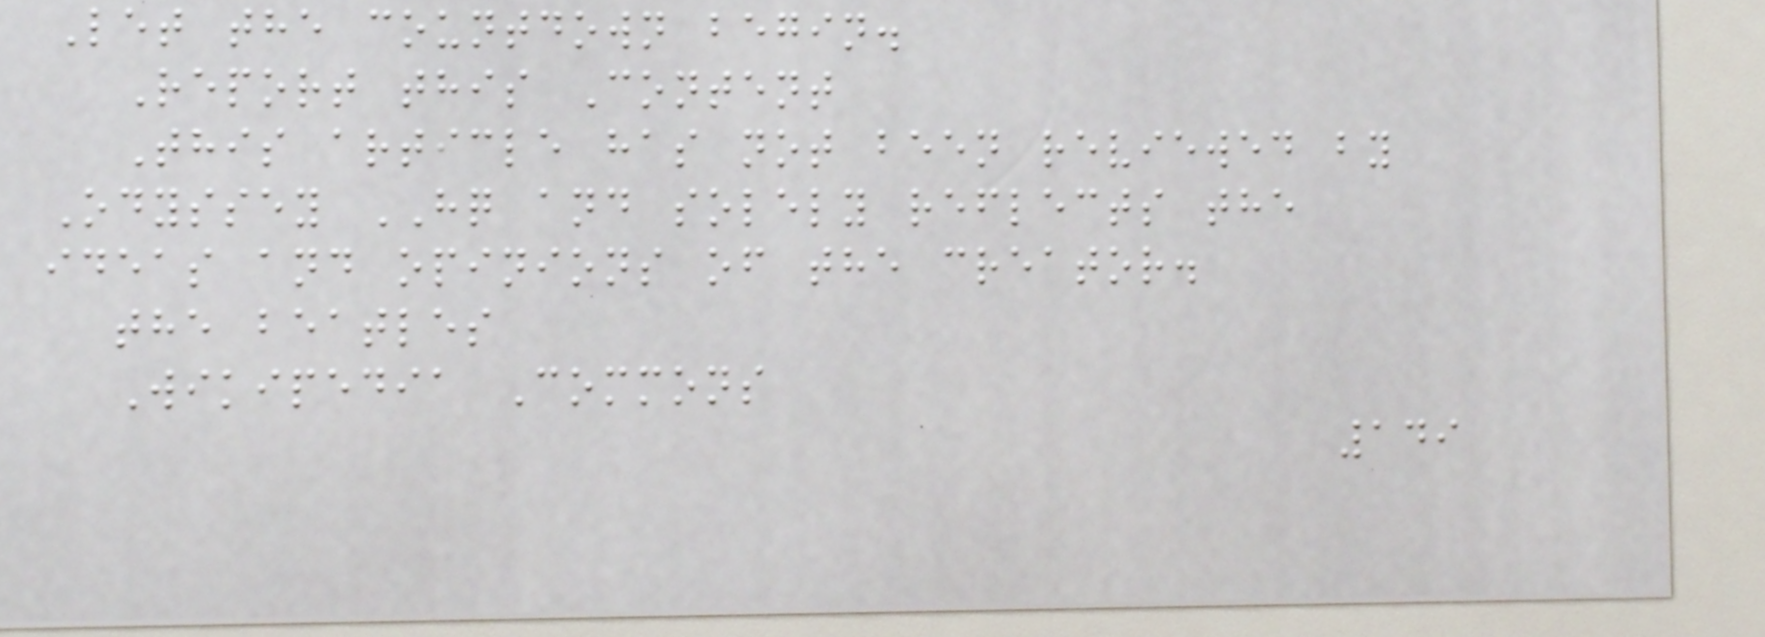Let the countdown begin.
Report this Content
This article has not been reviewed by
Odyssey HQ and solely reflects the
ideas and opinions of the creator.
the beatles
Wikipedia Commons
149
